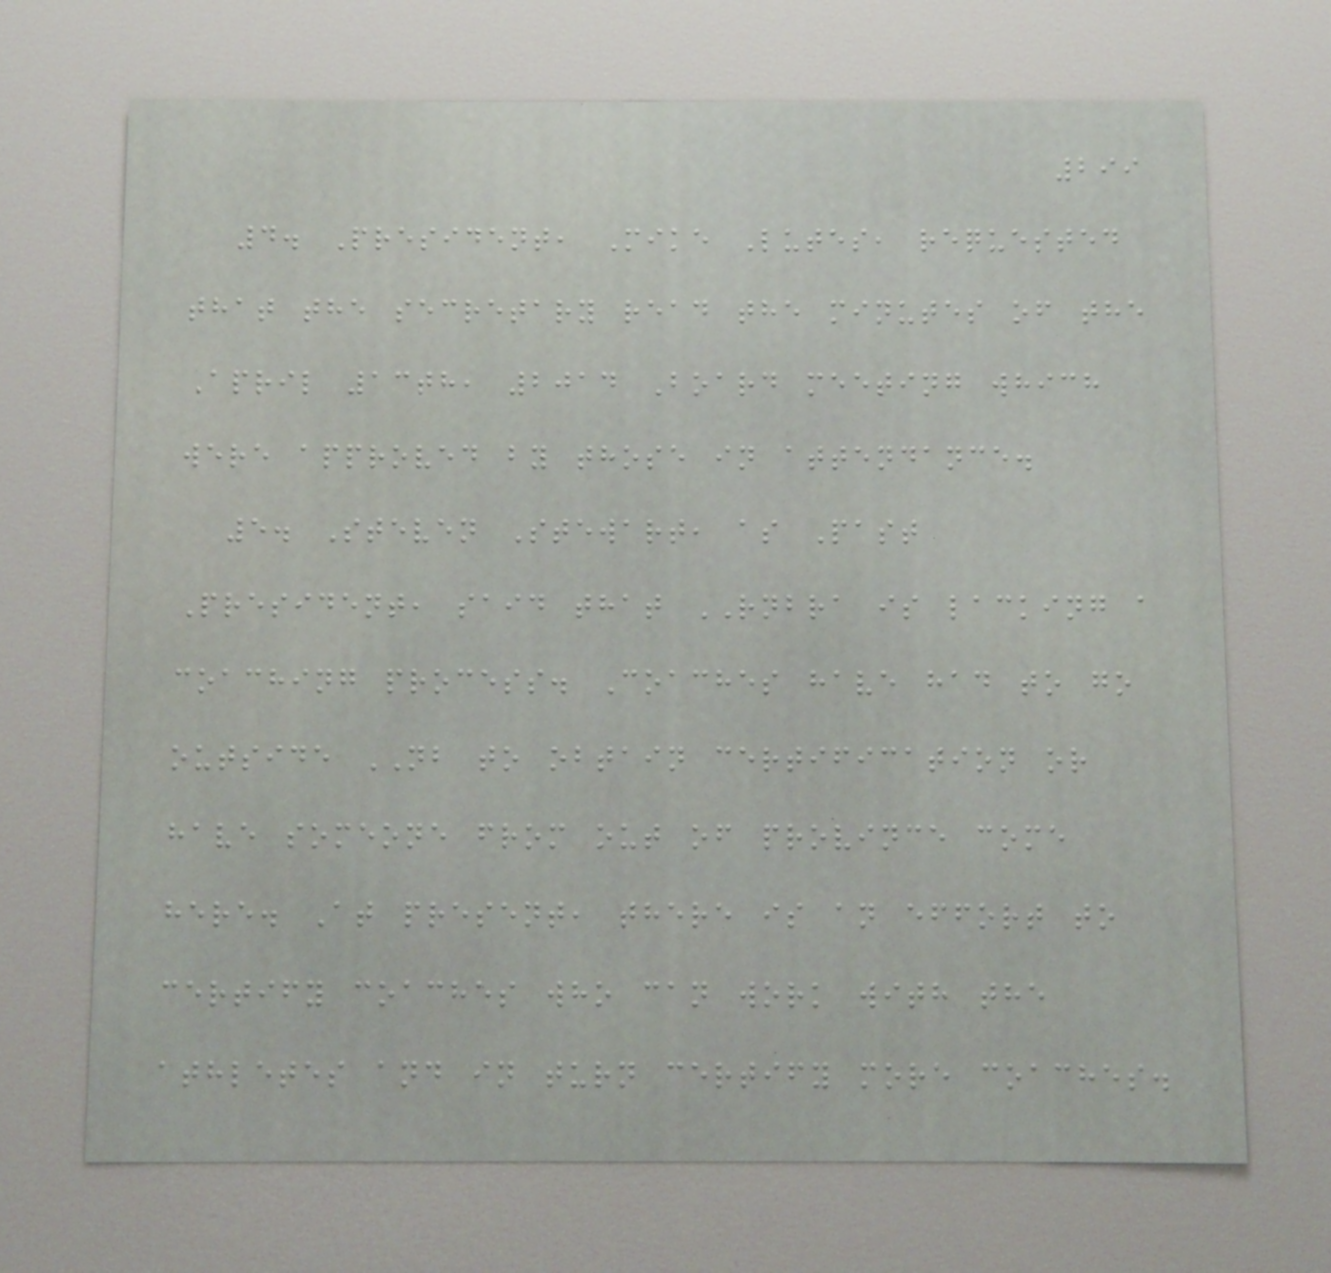299
4. President, Mike Lutes, requested
that the secretary read the minutes of the
April 13th, 2014 Board meeting which
were approved by those in attendance.
5. Steven Stewart, as Past
President, said that RNBRA is lacking a
coaching process. Coaches have had to go
outside NB to obtain certification or
have someone from out of province come
here. At present, there is an effort to
certify coaches who can work with the
athletes and in turn certify more coaches.
